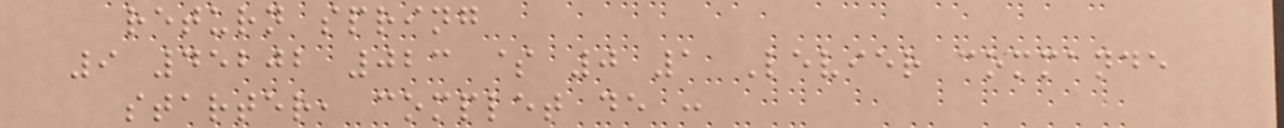return spring
9 45202 023 $ 0 1 Levier commande
starter, complet de :
